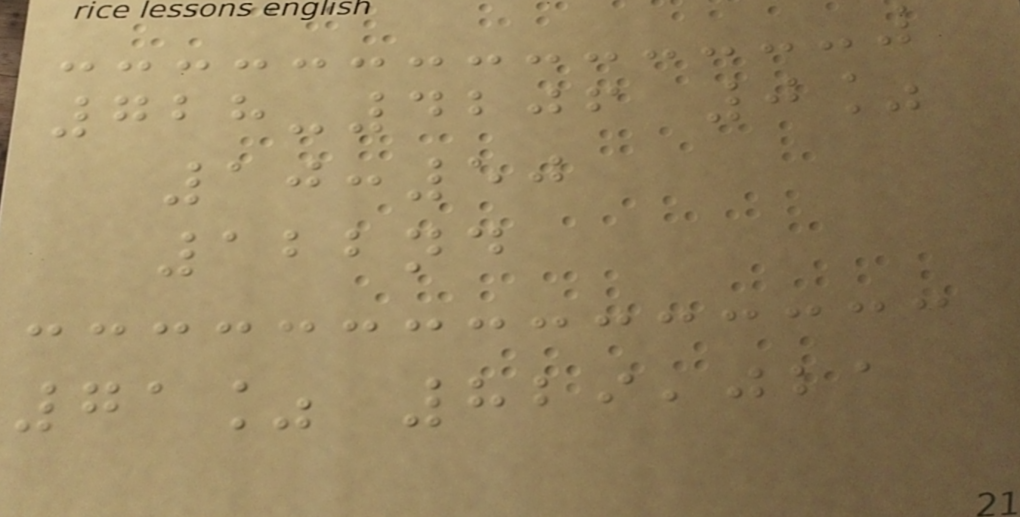728-4206 0%
10:50
122nd
71% 829,021
